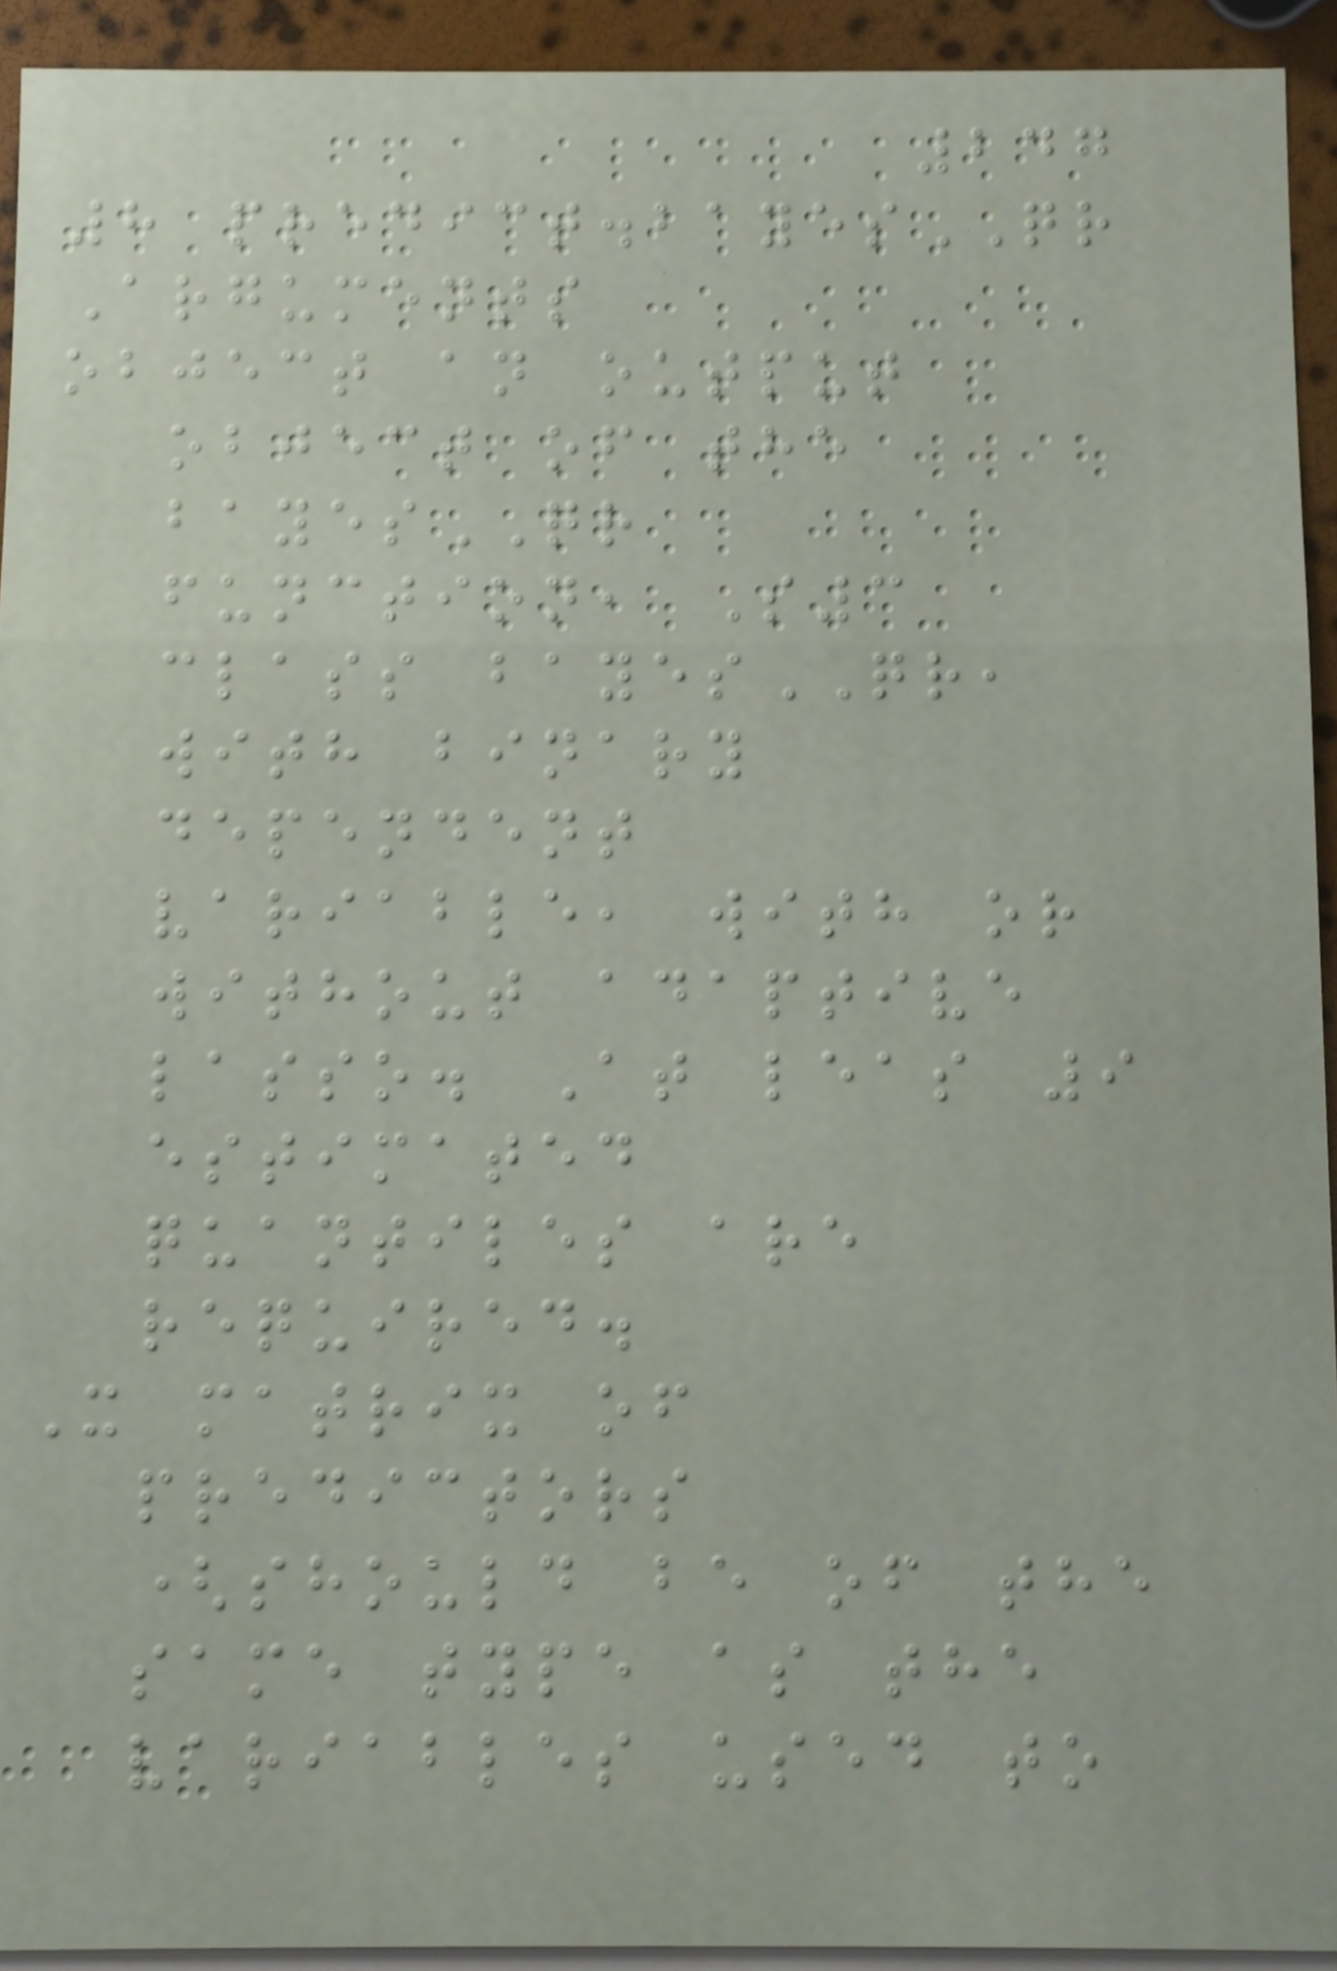247
8 predict.bayesQR
Arguments
object an output
object of the
bayesQR
function, S3
class bayesQR,
with binary
dependent
variable, with or
without adaptive
lasso. At leas 9
estimated
quantiles are
required.
X matrix of
predictors
(should be of the
same type as the
variables used to
